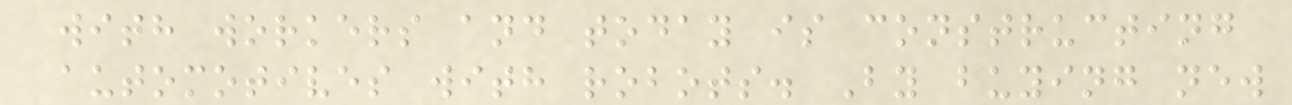with workers and today is constructing
automotives with robots. By buying new
